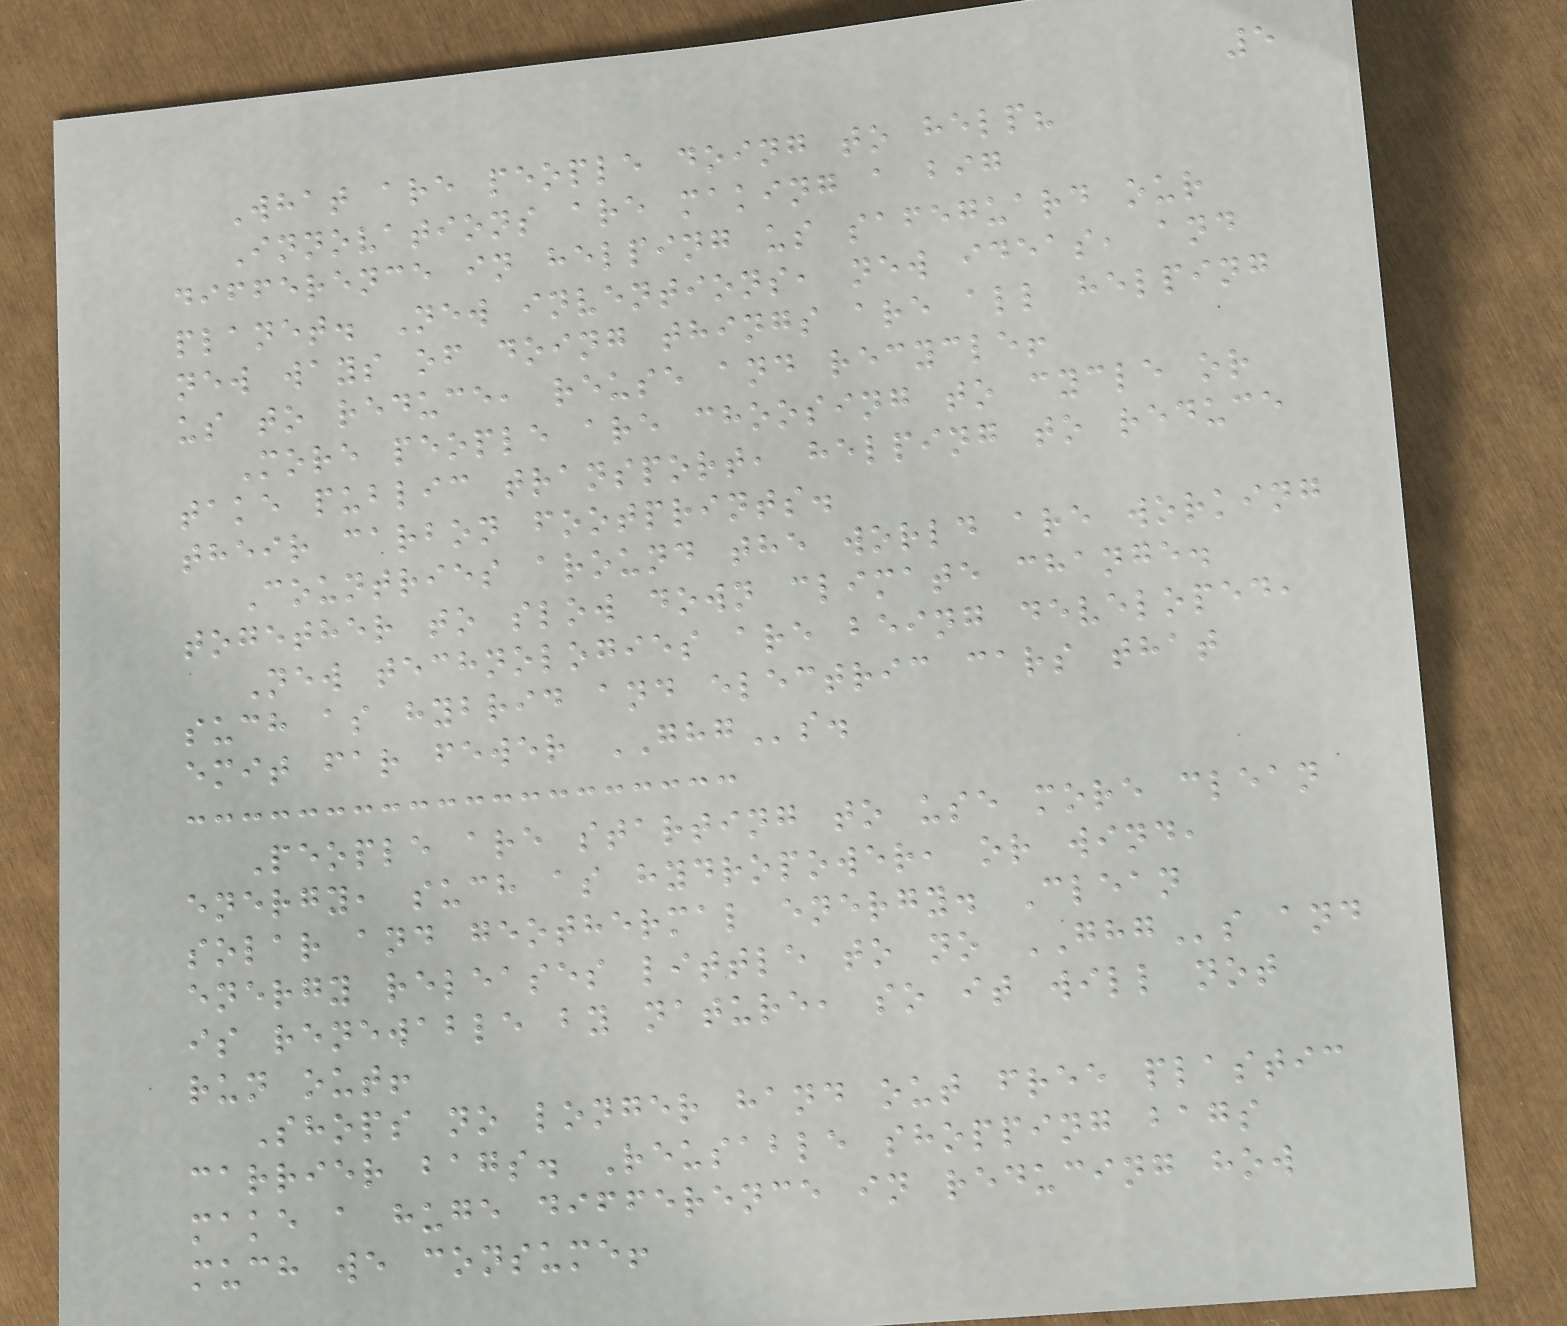5
What are people doing to help?
Innovations are making a big
difference in helping us safeguard our
planet. New inventions, new ideas, and
new ways of doing things are all helping
us to reduce, reuse and recycle!
More people are choosing to cycle or
take public transport, helping to reduce
their carbon footprints.
Countries around the world are working
together to slow down climate change.
New technologies are being developed,
such as hybrid and electric cars that
emit far fewer GHGs.
People are starting to use more clean
energy, such as hydropower, or wind,
solar and geothermal energy. Clean
energy releases little to no GHGs and
is renewable by nature, so it will not
run out!
Shops no longer hand out free plastic
carrier bags. Reusable shopping bags
make a huge difference in reducing how
much we consume!
